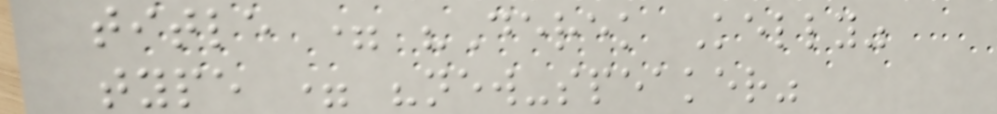title = "Derek Kelly"
type = "new-speaker"
